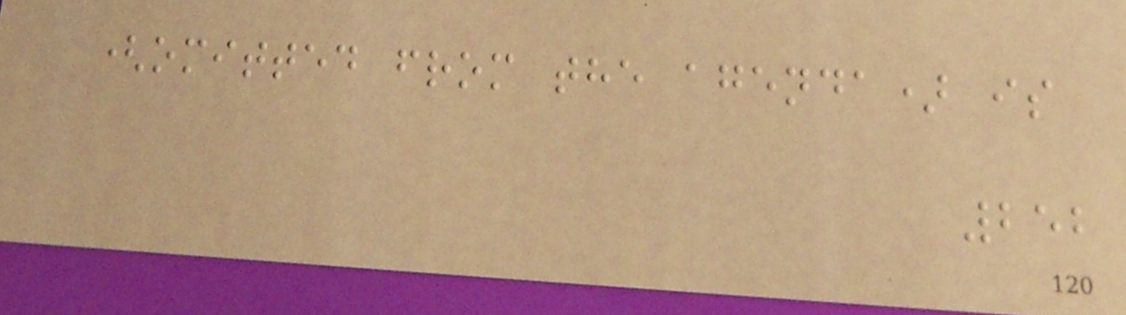(omitted from the agenda) is
252
